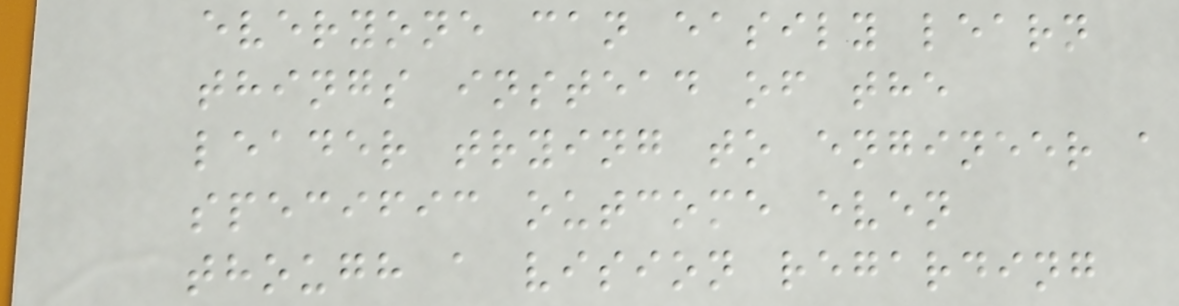everyone can easily learn
things instead of the
leader trying to engineer a
specific outcome even
though a vision regarding
